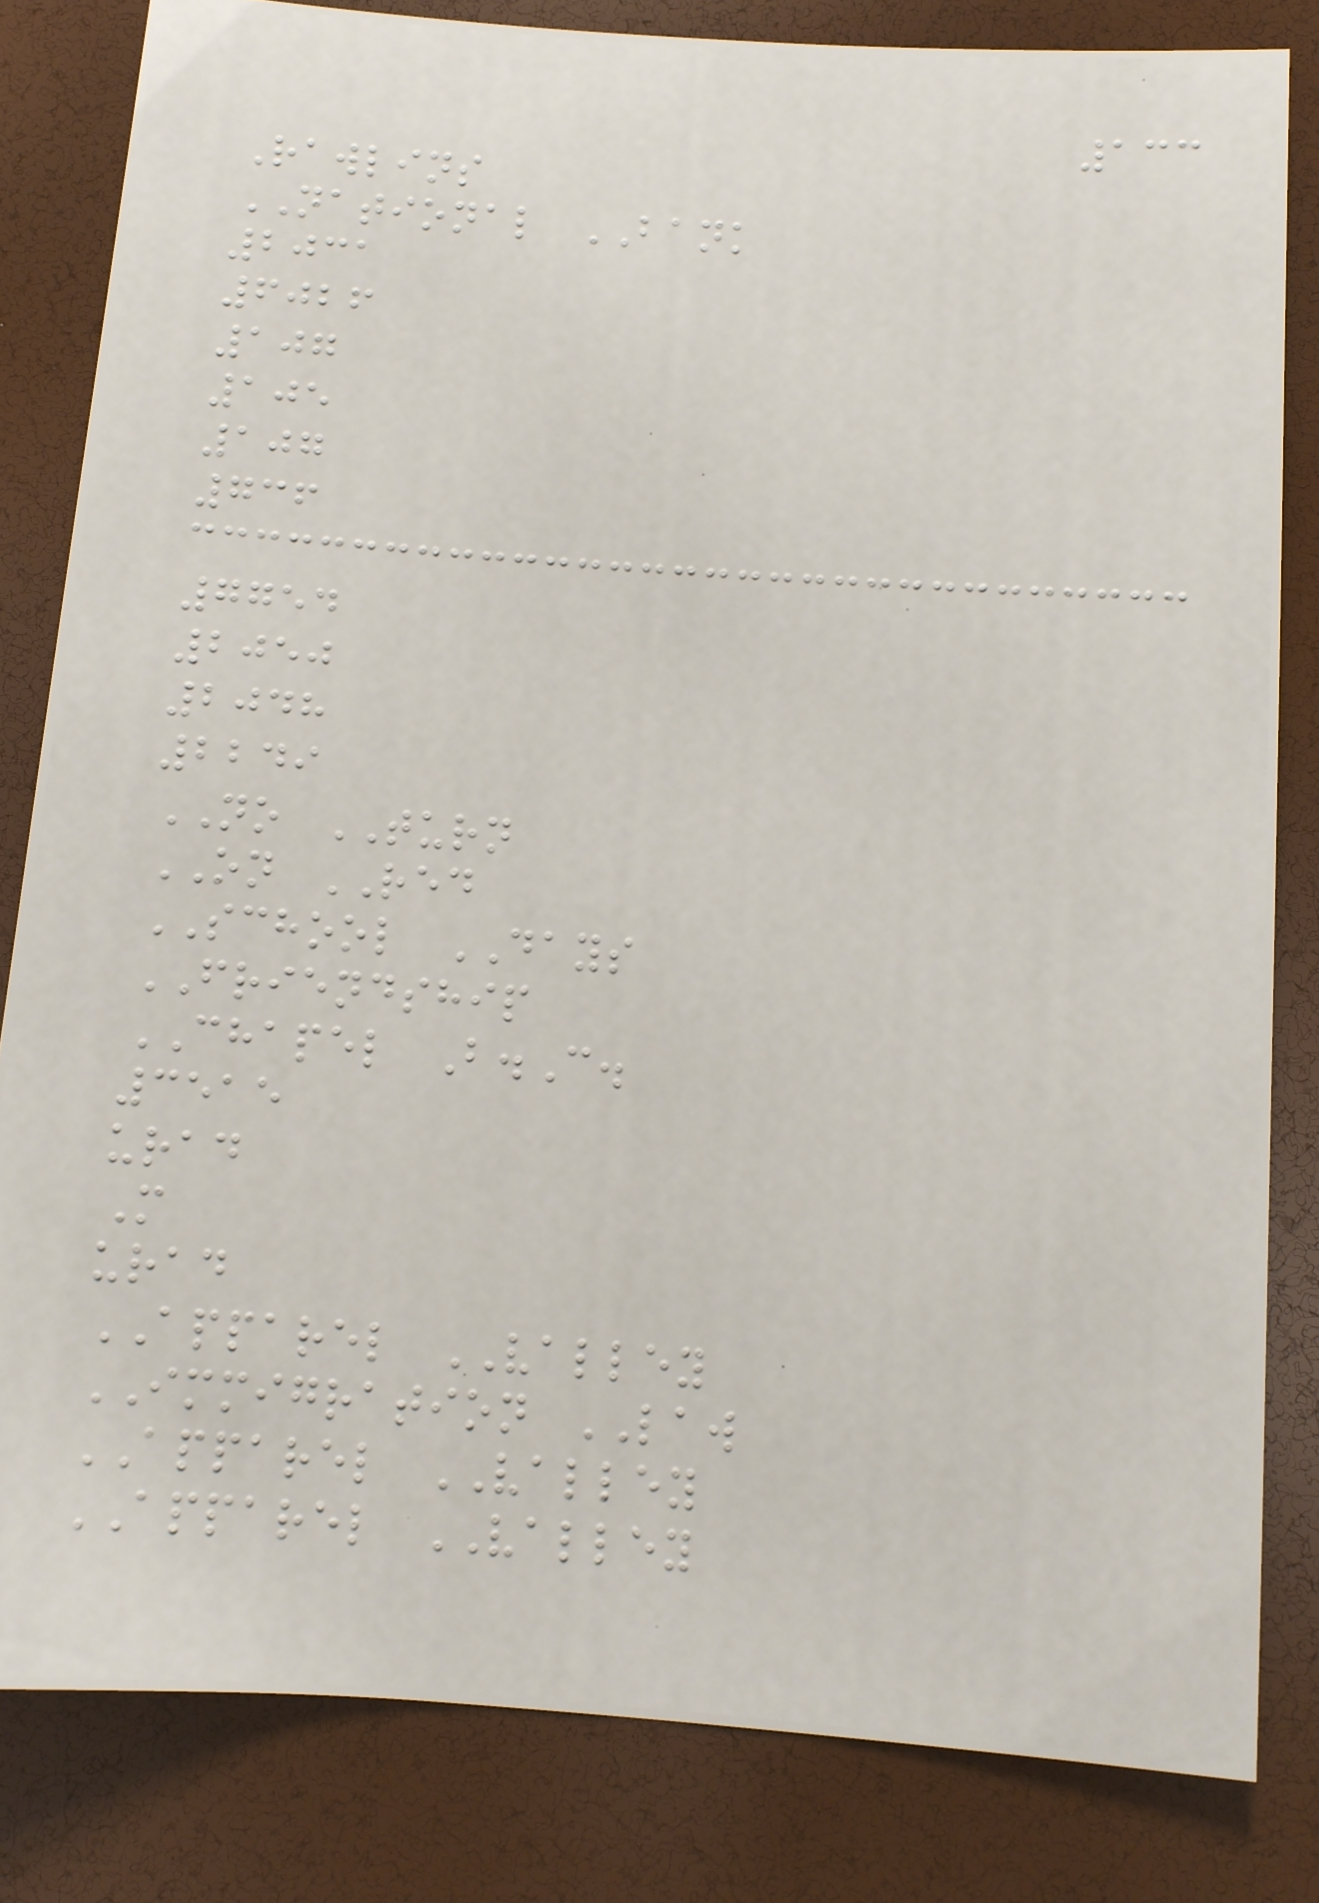133
Rawlins
NATIONAL BANK
2031
6026
107
105
107
736
7754
2050
2048
2249
NO TURN
ON RED
SCHOOL DAYS
FRIENDSHIP
CHAPEL B.C.
3515
urad
M
urad
APPAREL VALLEY
IMMIGRATION LAW
APPAREL VALLEY
APPAREL VALLEY
